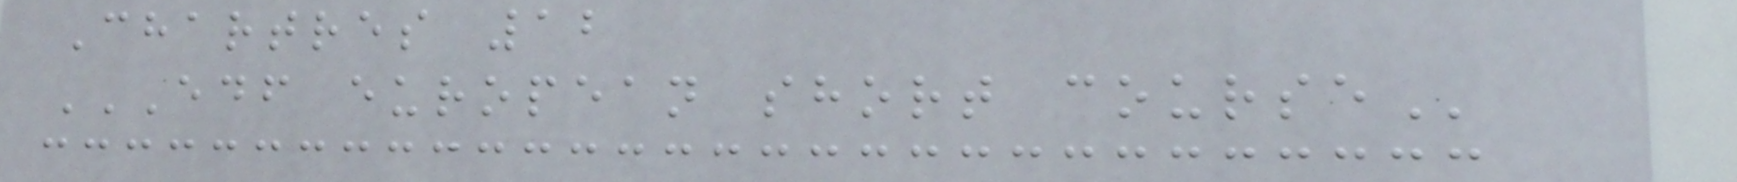Chartres 12
EDF EUROPEAN SHORT COURSE
